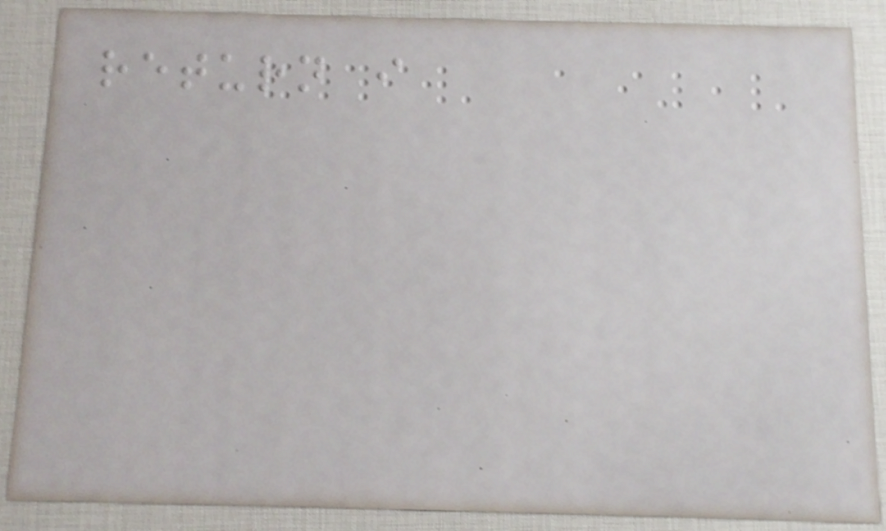return i
